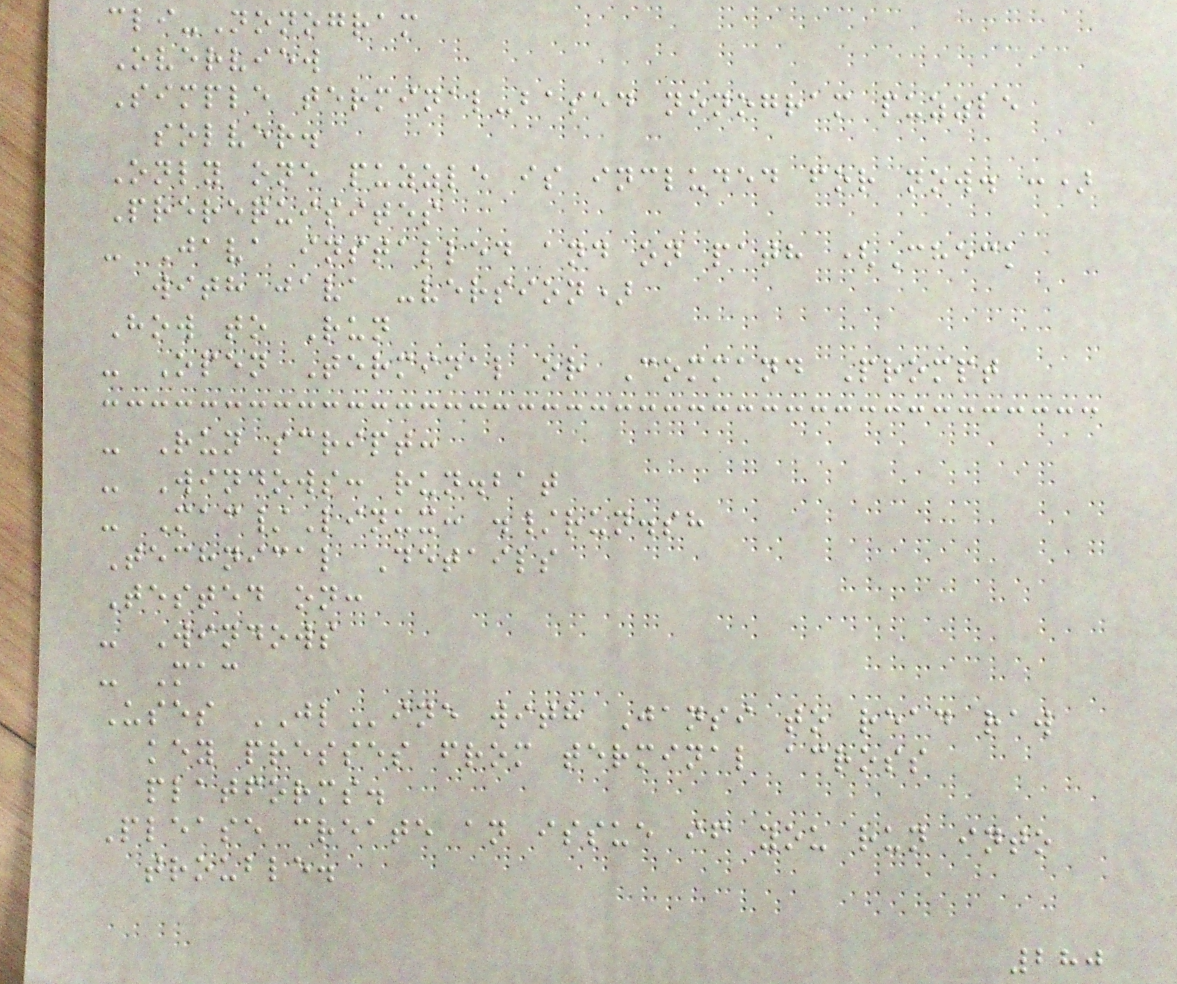cli-Nonogram
Overview
Simple terminal-based nonogram puzzle
solver.
Only one puzzle is included for now. :)
Prerequisites
- Java installed and on path (Check
with java -version)
How to Run
- Open Terminal or Command Prompt
- Run script:
- Windows: run.bat
- Mac/Linux: ./run.sh
Technical Details
Tested on:
- Windows
- Mac
Uses JLine with Jansi to read raw
key presses from terminal across
platforms.
Please create an issue if you run into
trouble.
280
